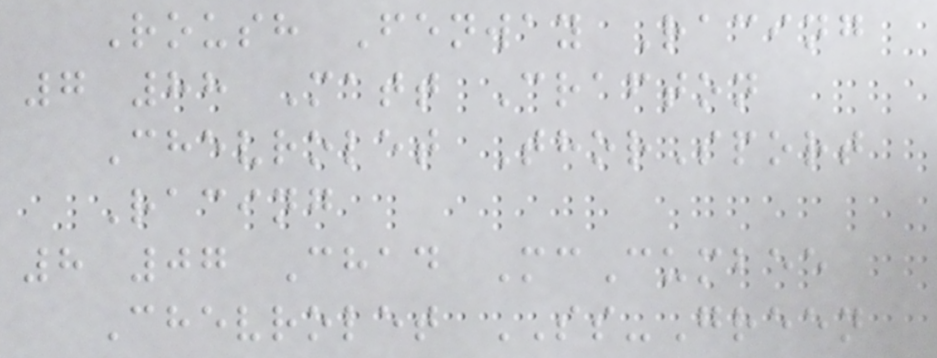Roush Fenway Racing
7 88 Matt Crafton
Chevrolet ThorSport
Racing
8 07 Chad McCumbee
Chevrolet SS-Green
